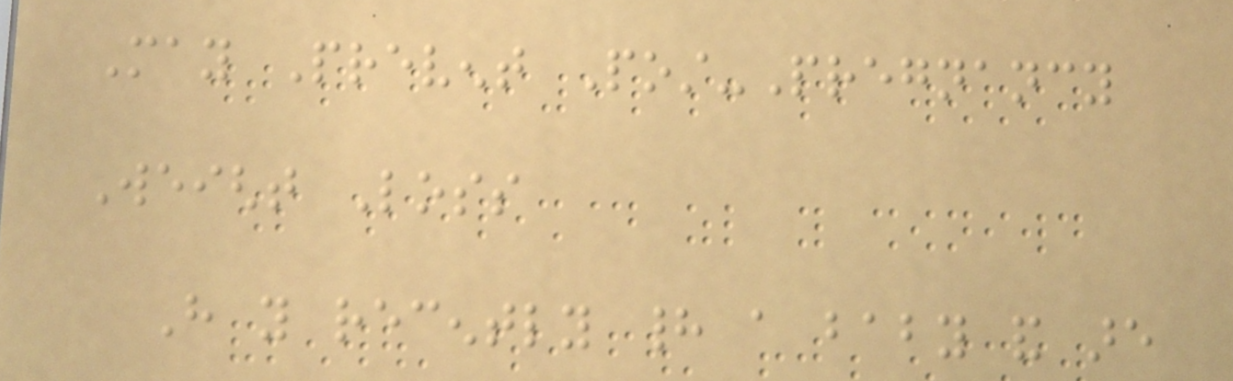May Prevent Post-Pregnancy
Weight Loss
Have you recently had a baby and are
